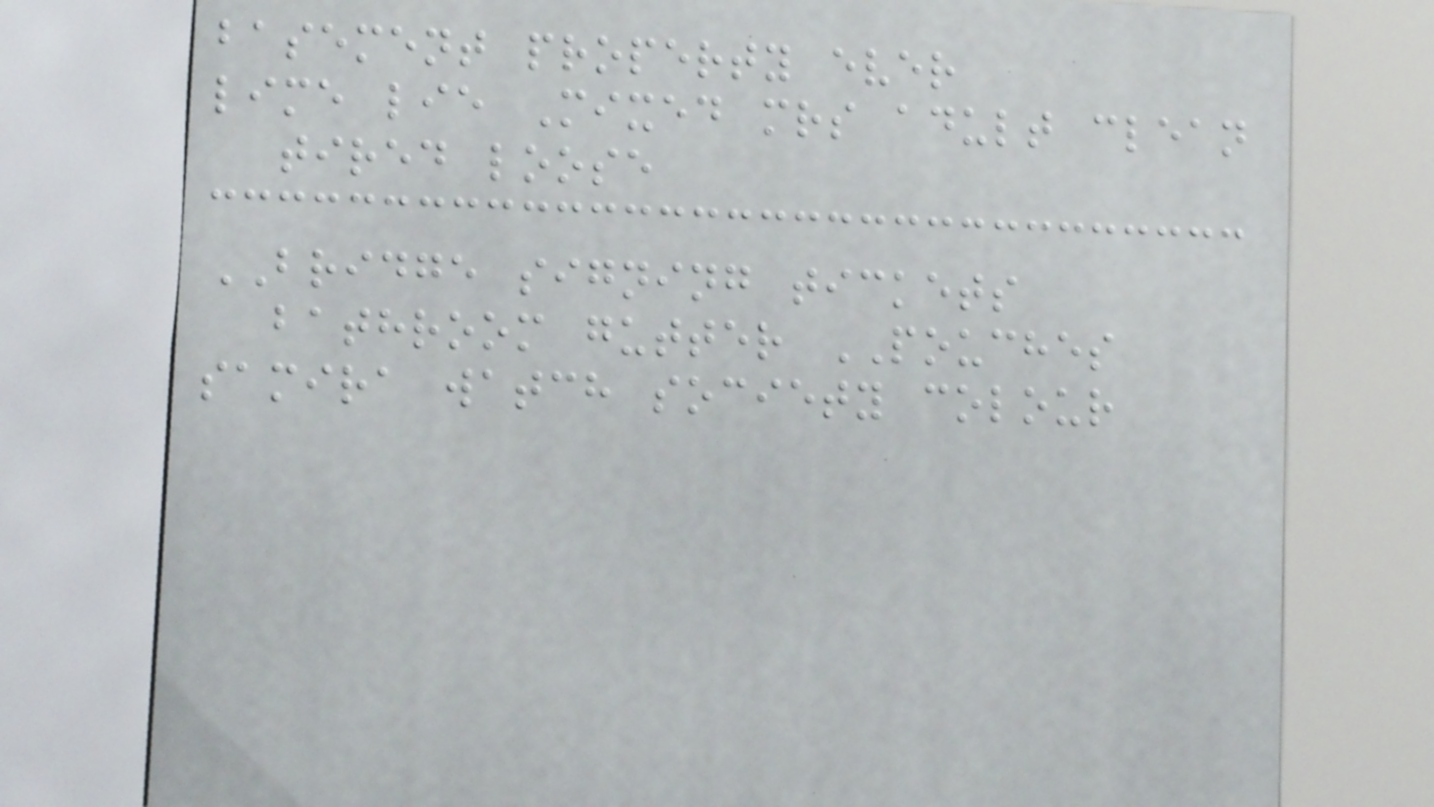basement property ever
lime lie Mixed mrs adult clean
tired loose
BRIDGE signing tickets
bathroom gutter POUCHES
samira watch society colour
